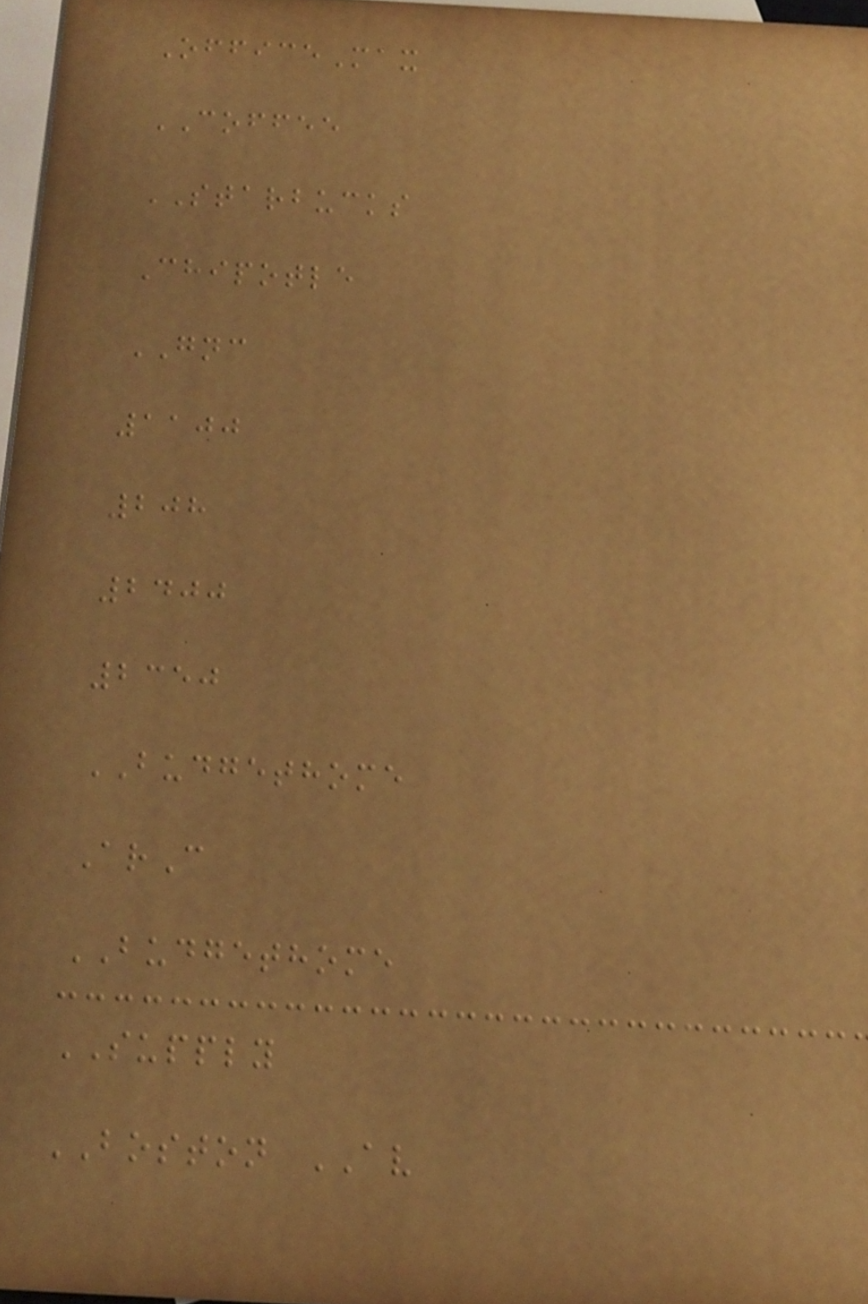OfficeMax
COFFEE
STARBUCKS
Chipotle
GNC
1100
208
2400
2350
BUDGETHOME
ArC
BUDGETHOME
SUPPLY
BOSTON AV
